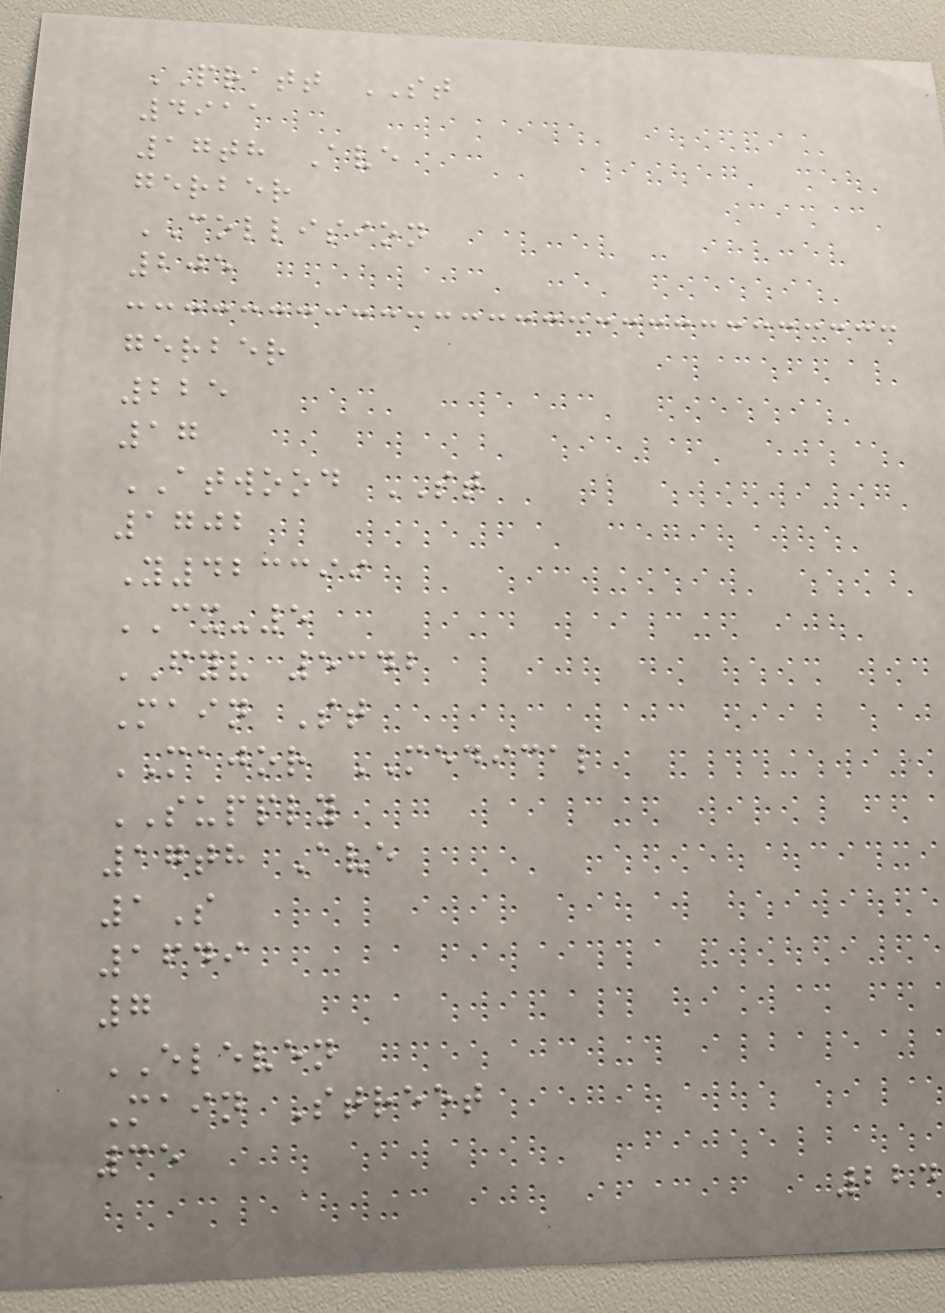PRATT ST
4911
17th Ave
gerber
COLLISION
205
gerber
225
17
ATWOOD ST
1702
Y423399
CX-5
FYV 5342
Main St
MAJOR MEDICAL
SUPPLY
17th Ave
1S
1649
7
ELEVEN
Main Street
35
224
